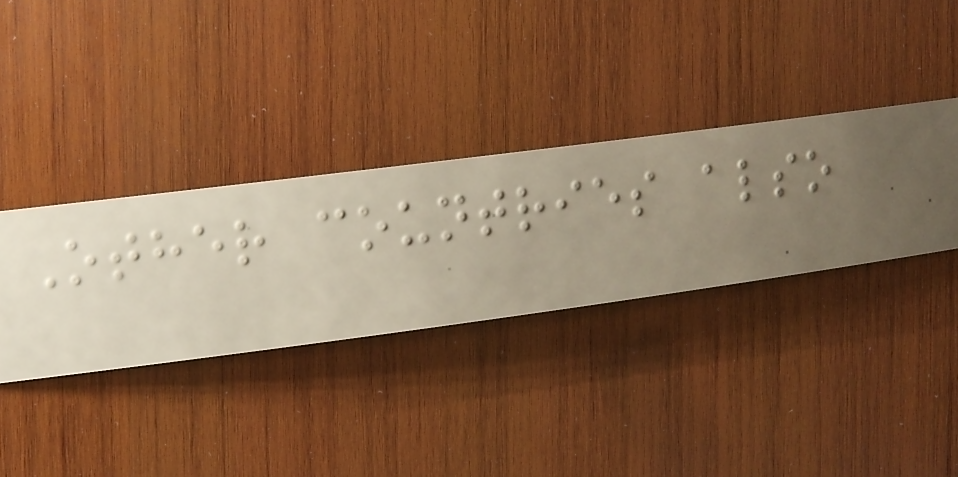Other countries also
